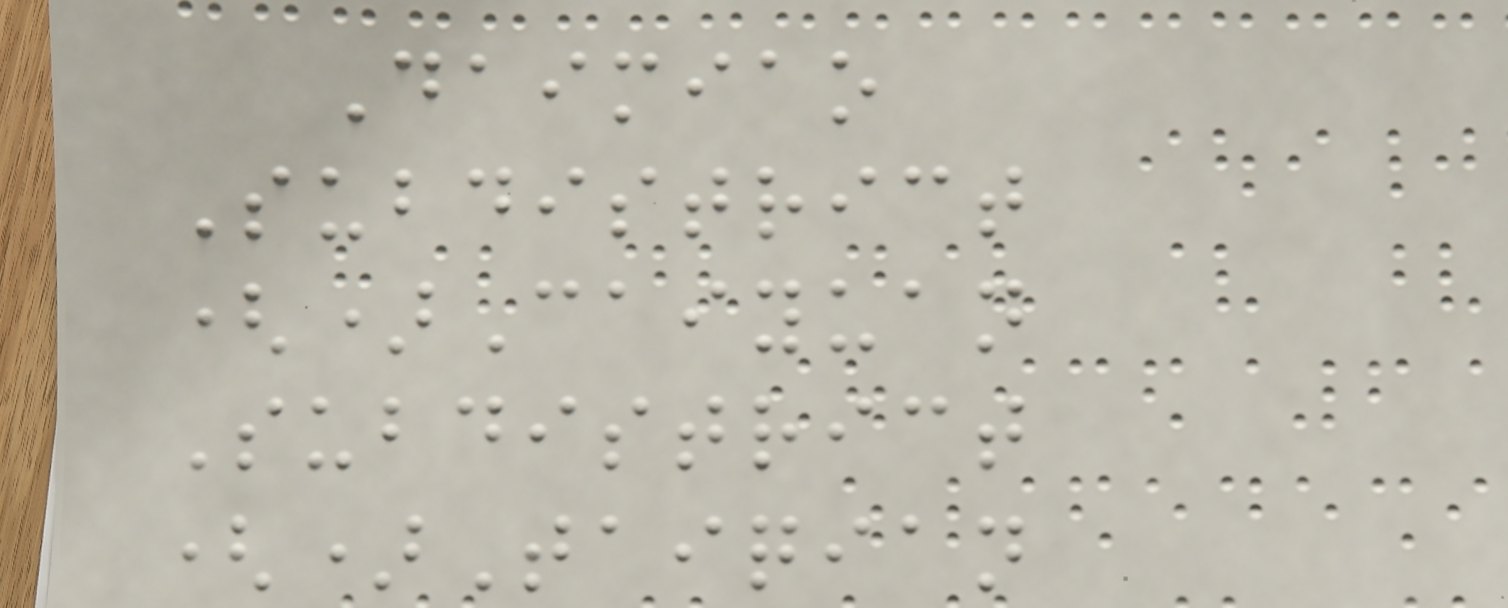Daimiao
Subdistrict
()Caiyuan
Subdistrict
()Taiqian
